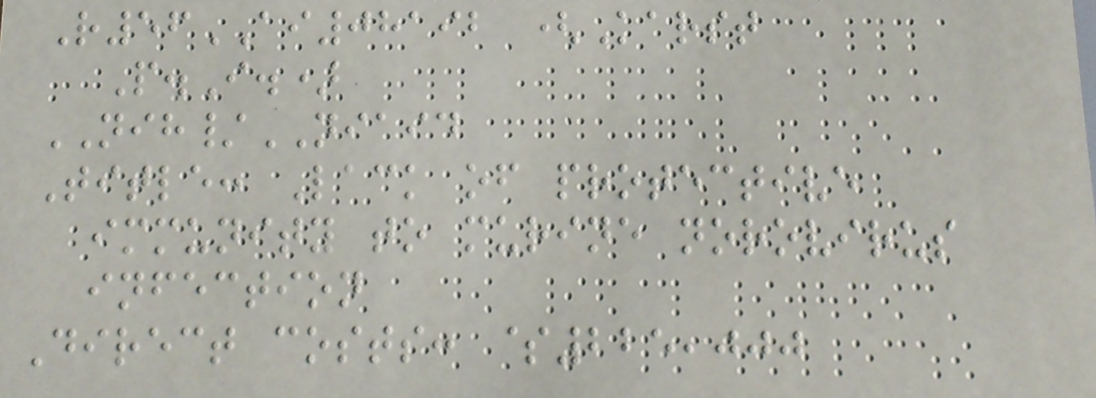R56AI08192 (Karst
P.I.)
NIH/NIAID
Title: Lack of protective
immunity to murine norovirus
infection
Direct costs: $225,000
